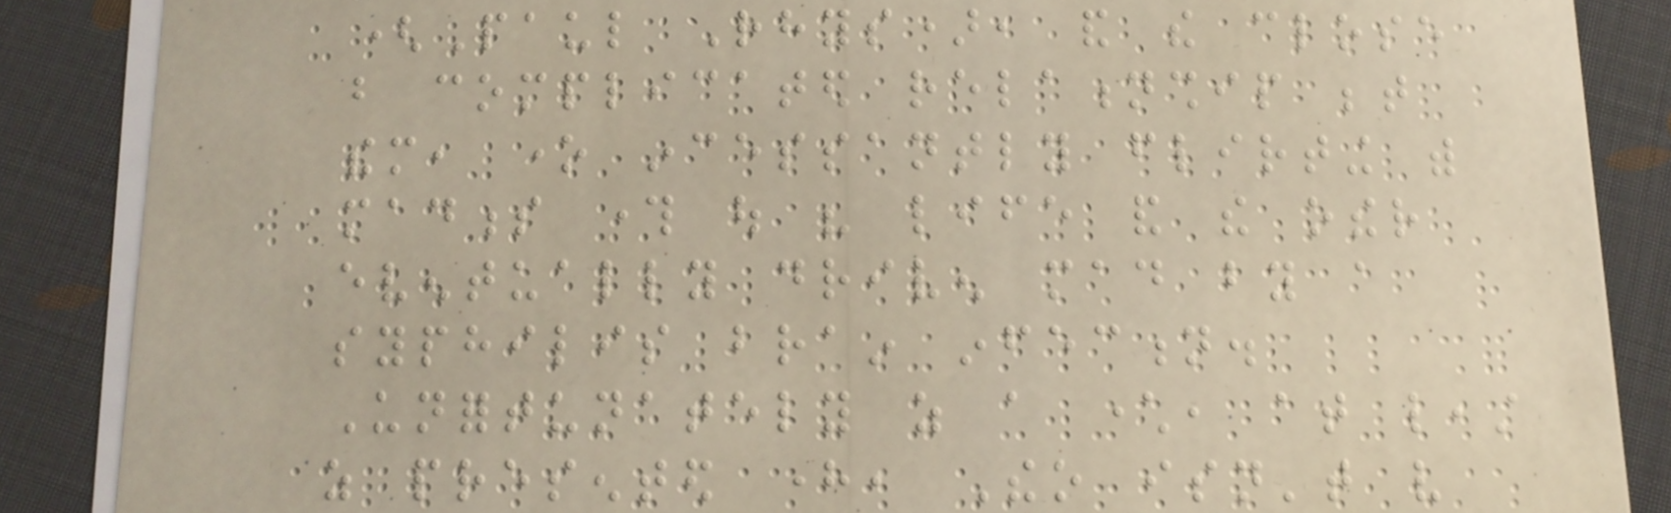(Paul Rhys), and the close
but complicated relationship between
them, one incessantly flirting with
madness through out his life and the other
eventually driven mad by a
syphilis brain infection.
Unfortunately as a character, at least
as presented here, Theo isn't very
